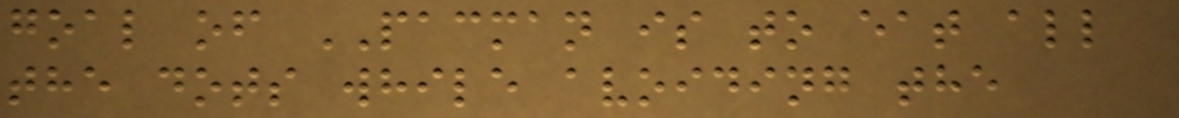goal of PACMAN is to eat all
the dots while avoiding the
